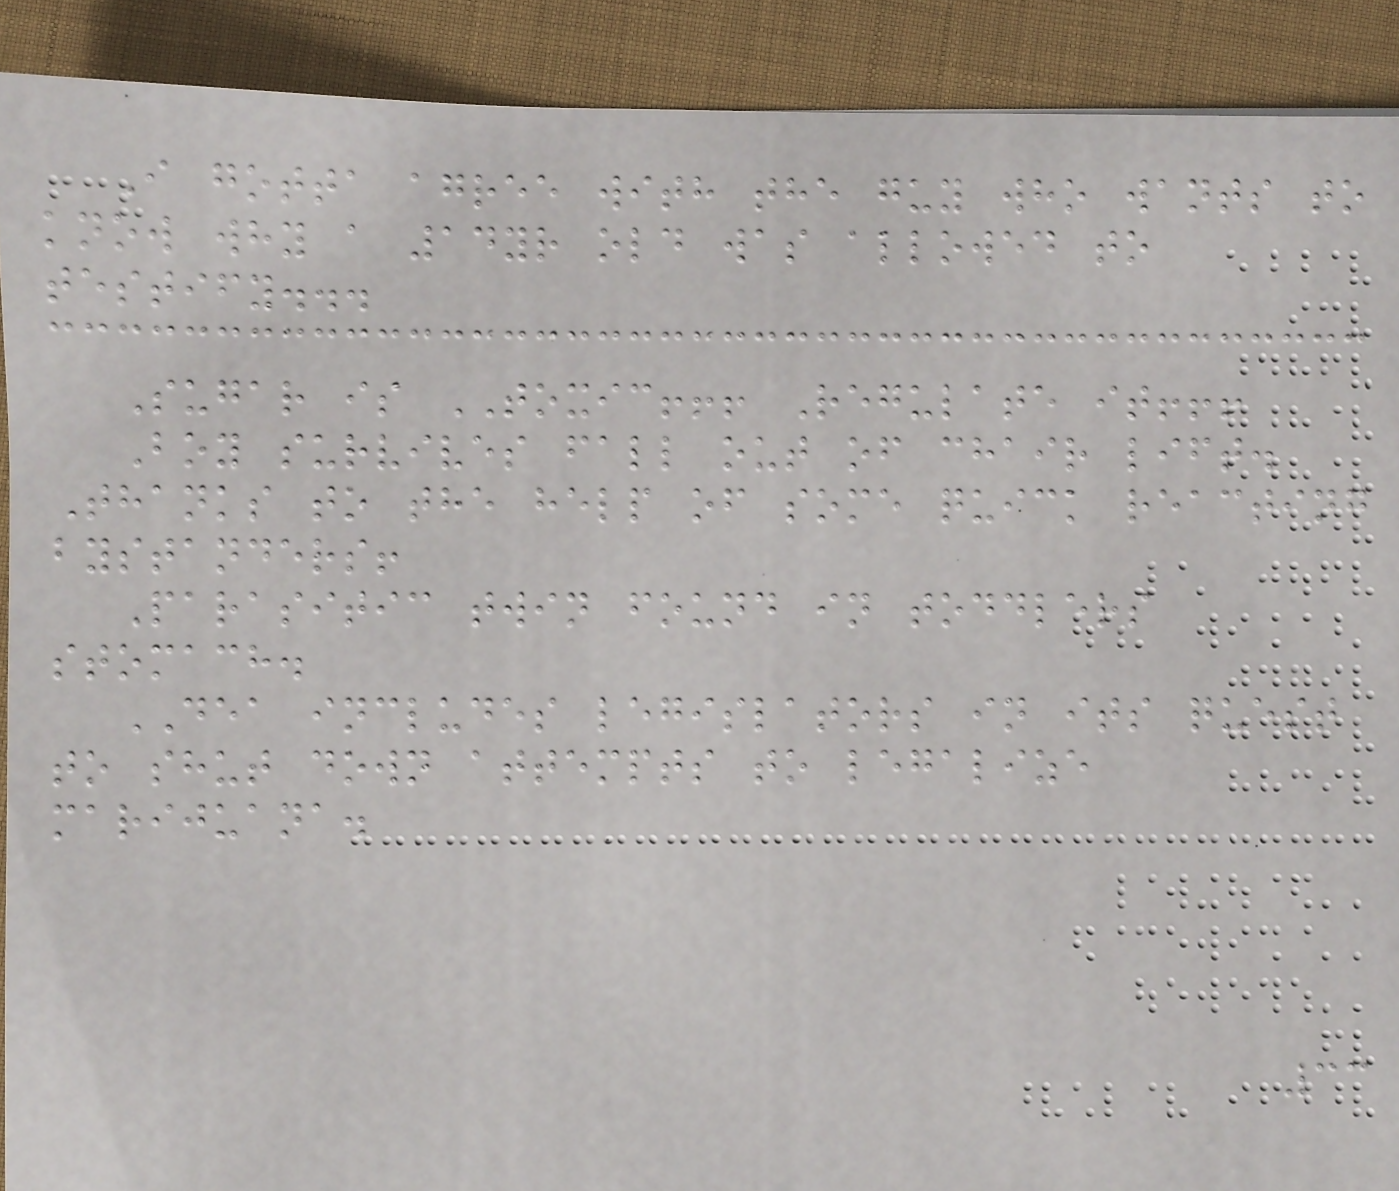I gotta agree with the guy who wants to
know why a 14yr old was allowed to
testify...
Sugar is TOXIC!!! Regulate it!!!
Boy survives fall out of chair lift.
Thanks to the help of some quick reacting
bystanders!
Parasitic twin found in toddlers
stomach.
DEA includes legislators in its quest
to shut down attempts to legalize
marijuana.
33
